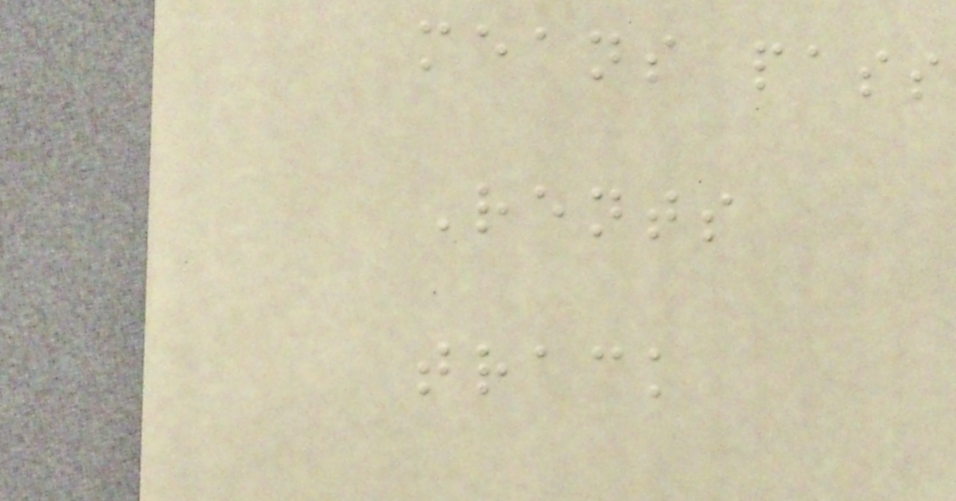means pass
Rents
track
